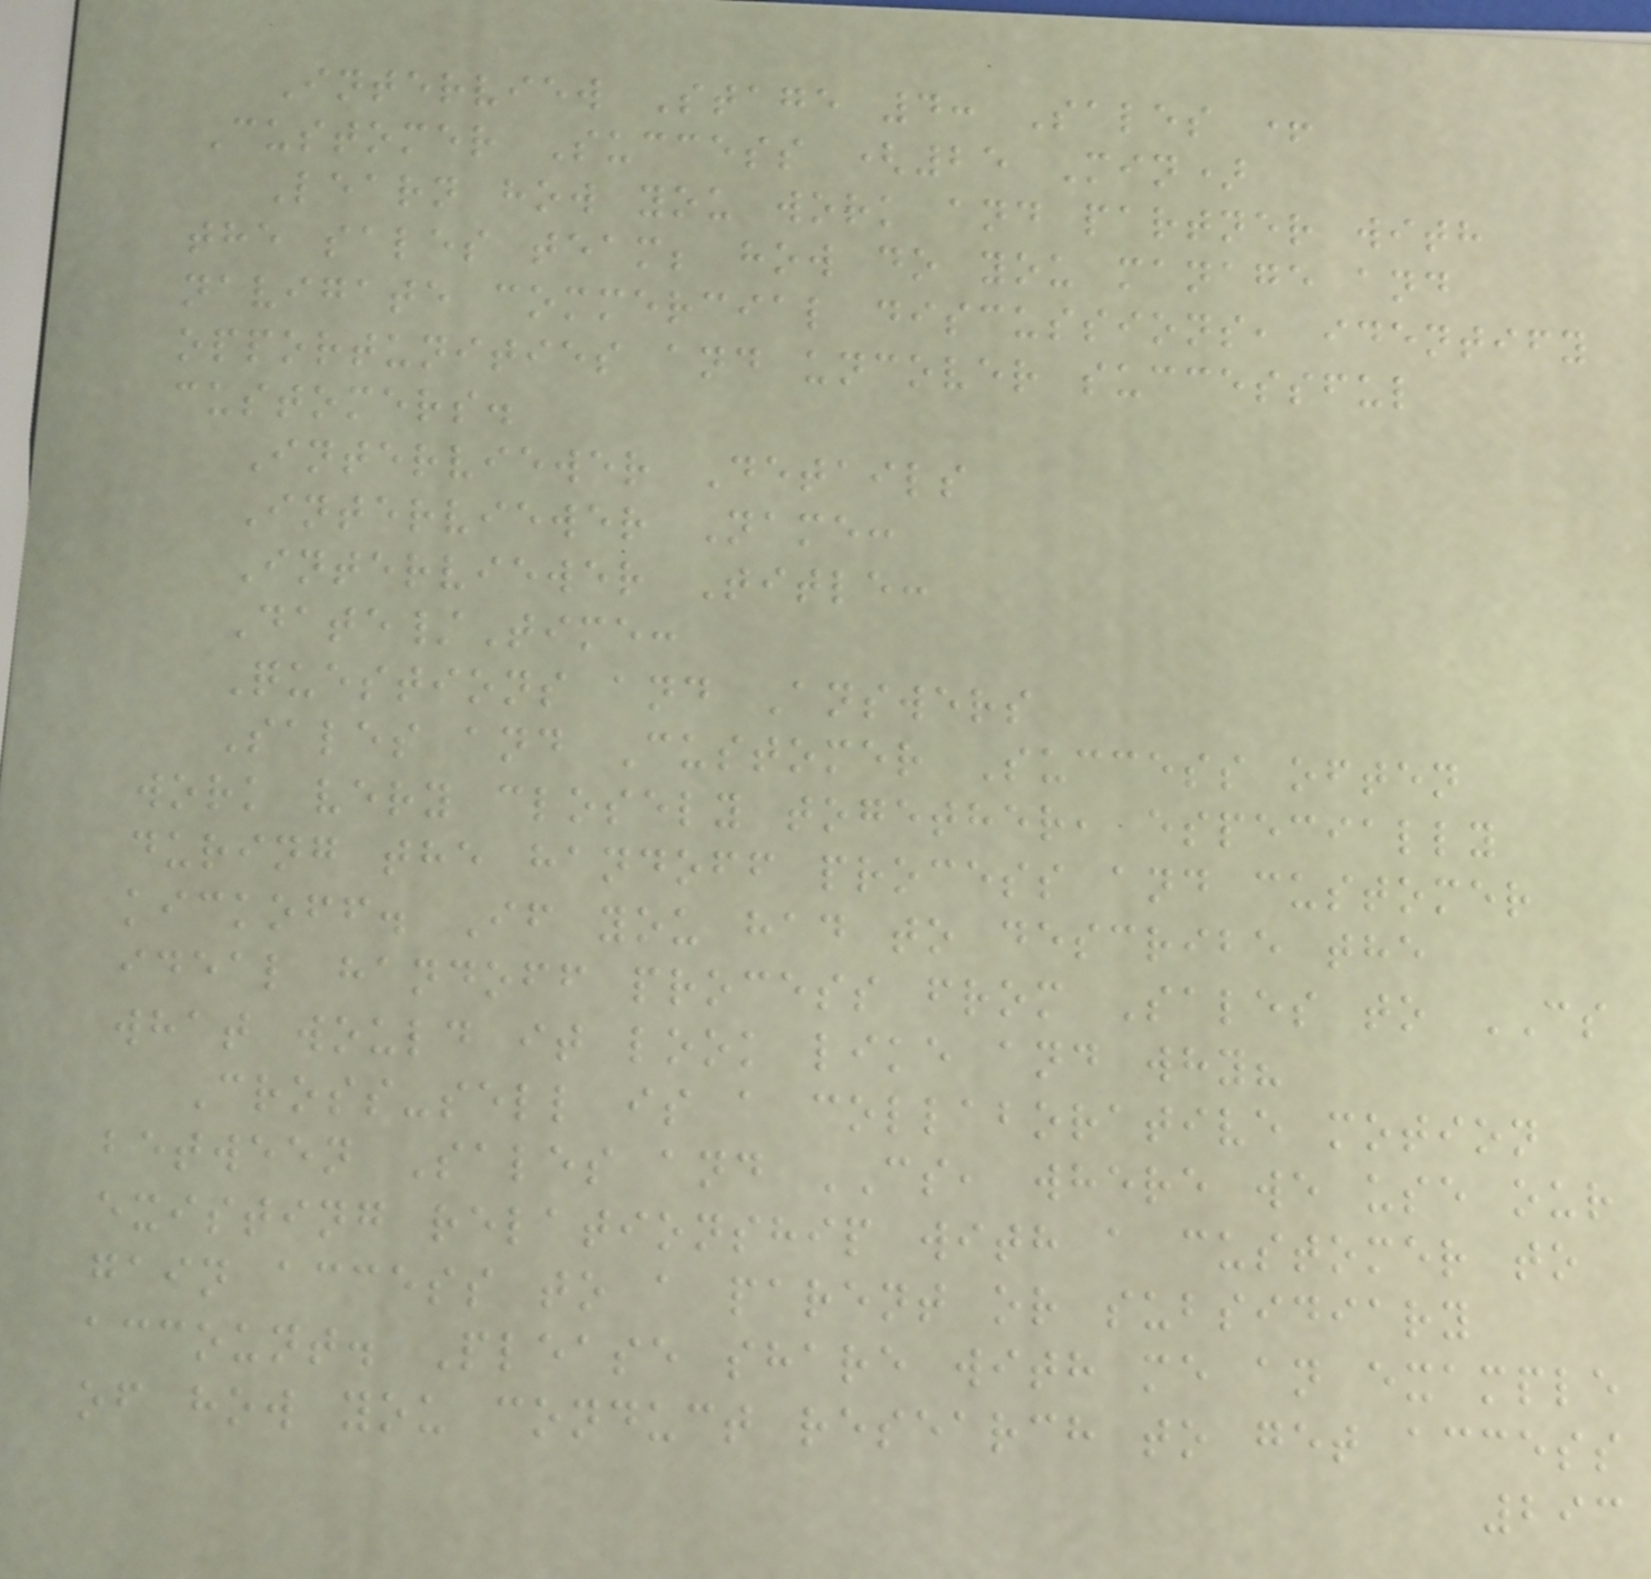Interview Stage 4: Sales +
Customer Success (25 Min)
Learn how you work and partner with
the sales team; how do you manage and
navigate commercial discussions, identify
opportunities and uncover successful
customers.
Interviewer Details
Interviewer Name:
Interviewer Title:
Date/Time:
Questions and Answers
Sales and Customer Success often
work very closely together, especially
during the handoff process and customer
kickoff. If you had to describe the
ideal handoff process from Sales to CS
what would it look like and why?
Cross-sell is a collaborative motion
between Sales and CS, where we use our
existing relationship with a customer to
gain access to a parent or subsidiary
account. Please share with me an example
of how you conduct research to get access
293
